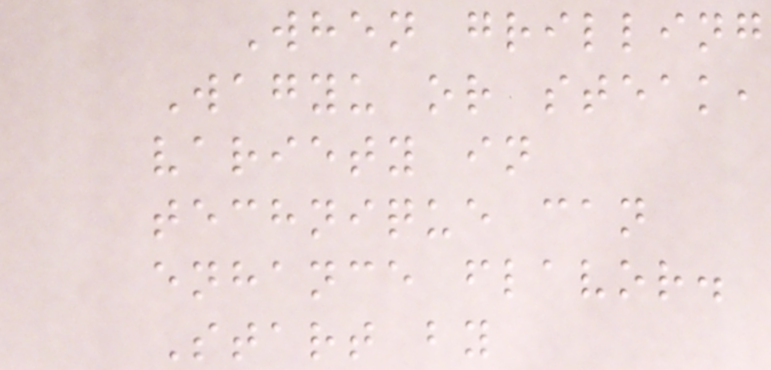When grilling
Wagyu or steak,
variety in
technique can
enhance flavor.
Start by
